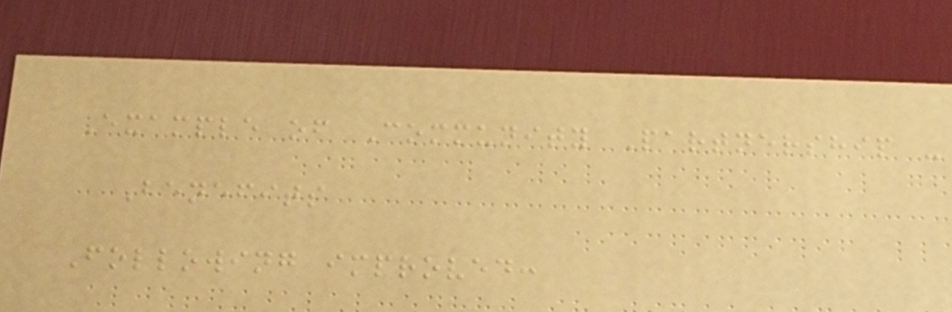Example of Community Partnership -
Benefits
Following improved:
